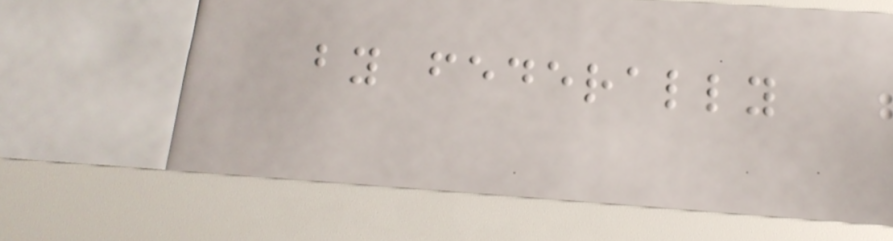by federally
